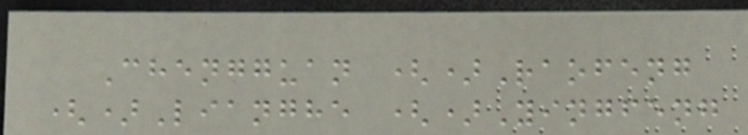Chengguan ()Raofeng
()Lianghe ()Yingfeng
